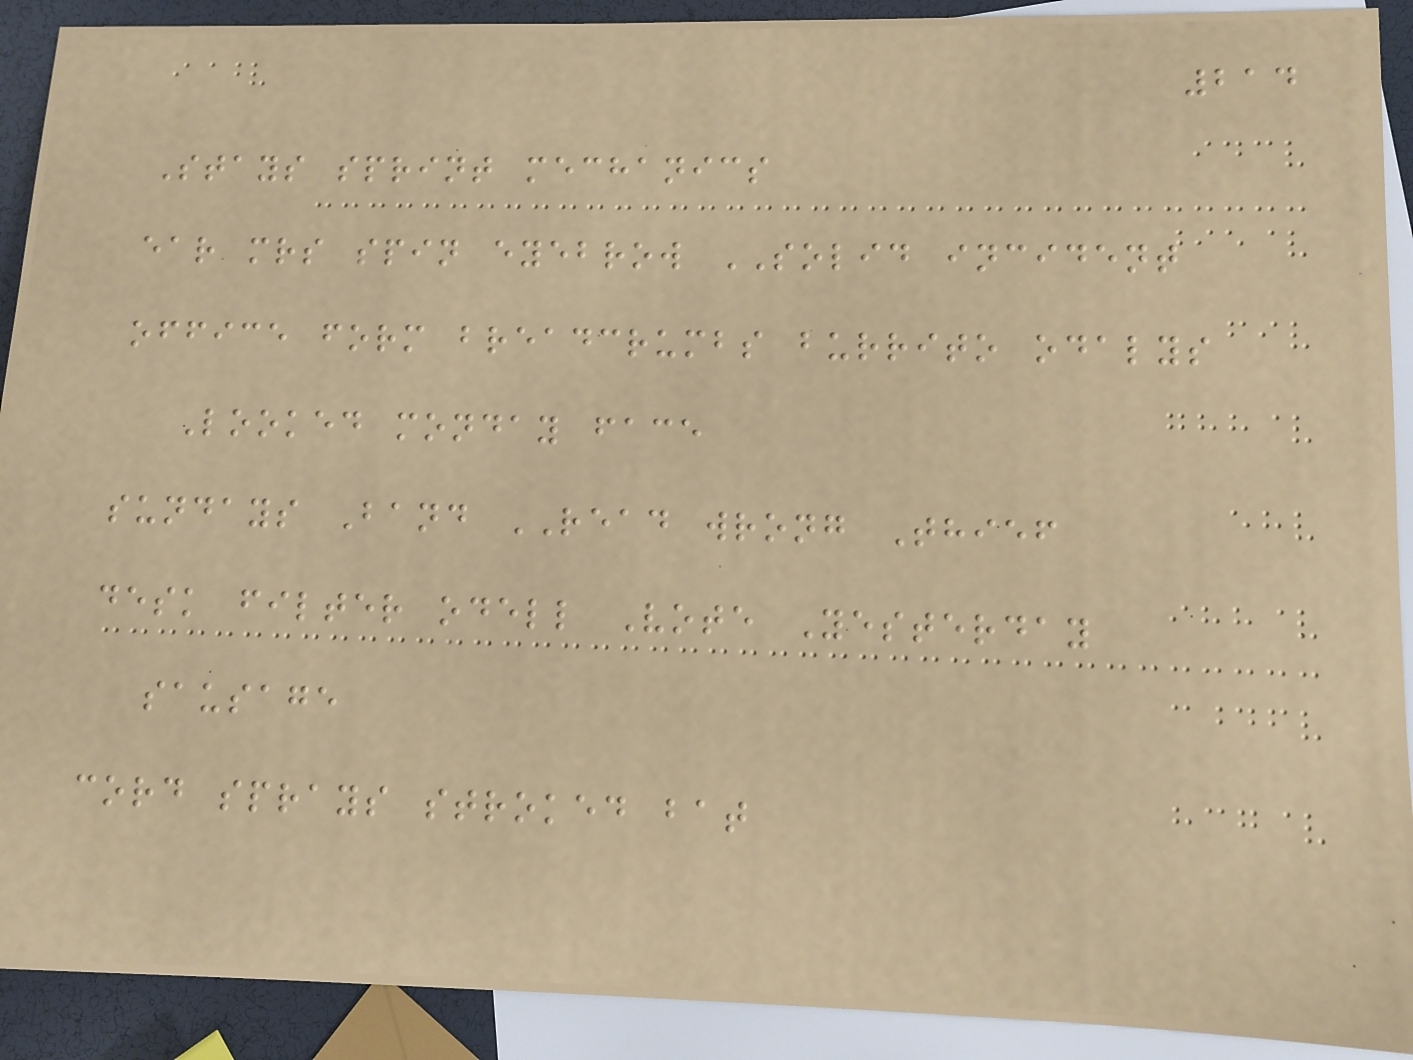214
Stays sprint mechanics
ear mrs spin eyebrow SOLID incident
office form breadcrumbs burrito odalys
Looked monday face
sundays Band READ wrong Thief
desk filter odell Vote Yesterday
sausage
cord sprays stroked bat
